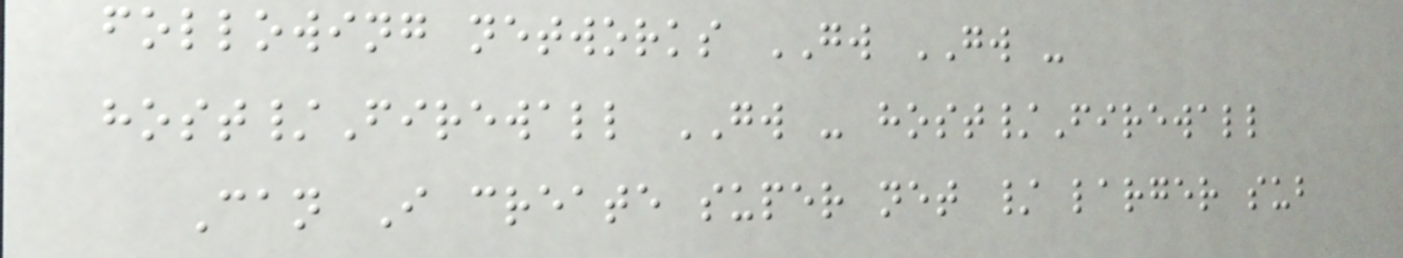following networks GW GW -
host/Firewall GW - host/Firewall
Can I create super net / larger sub
